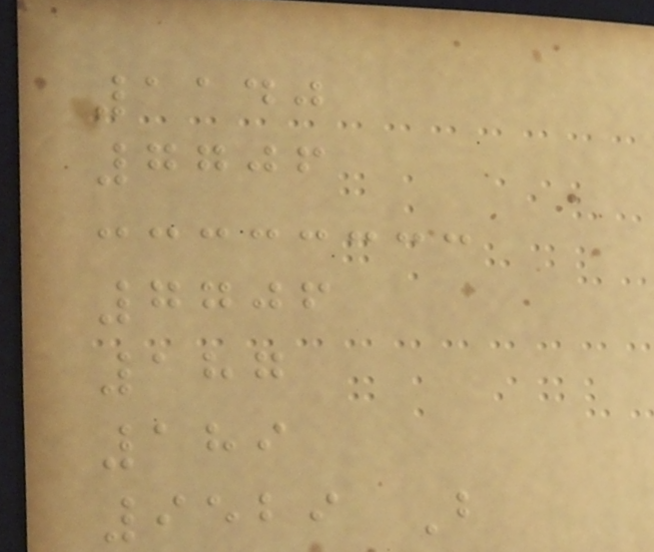1140
7706
7706
187
189
9529 B
